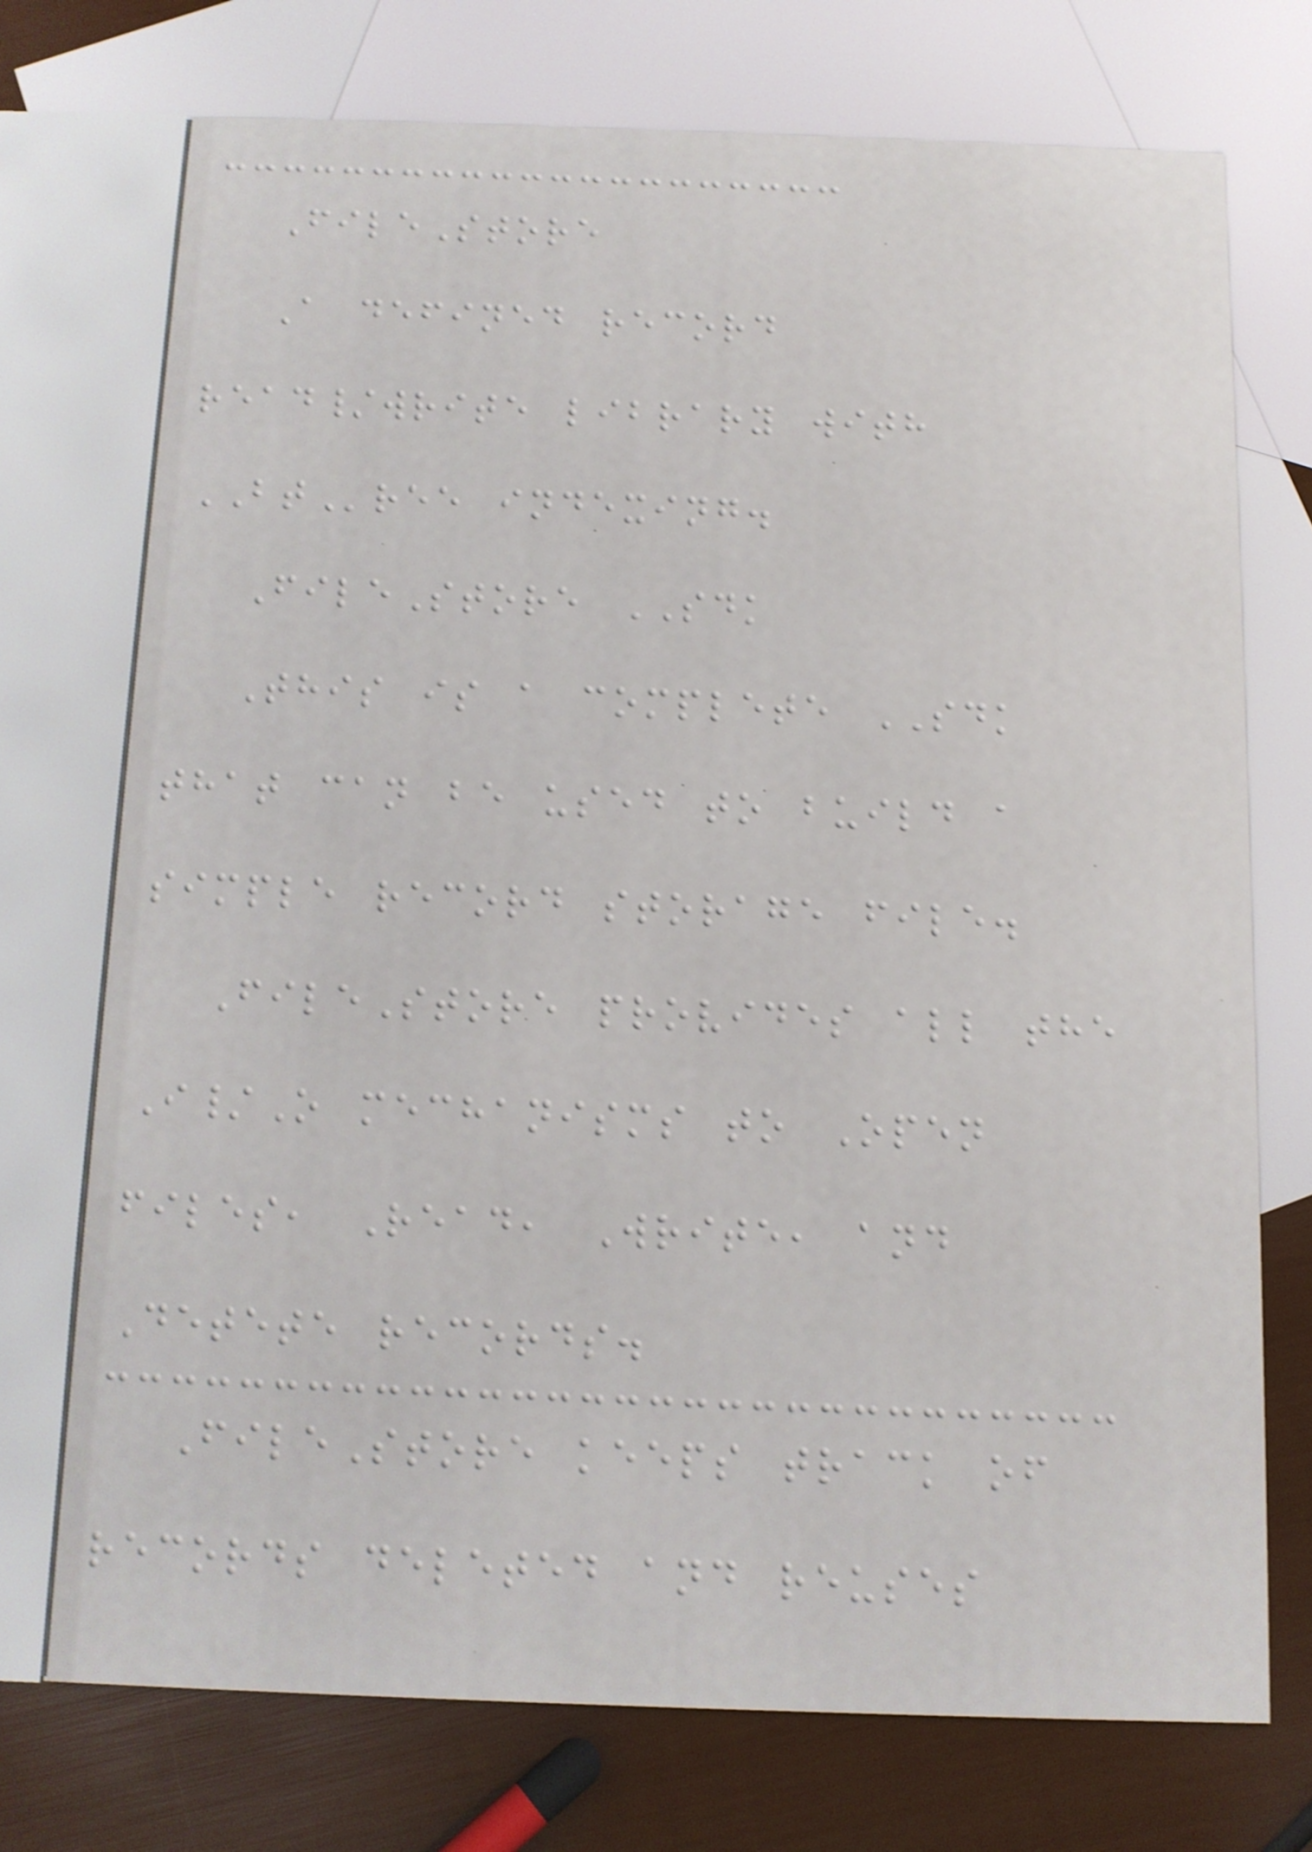FileStore
A defined record
read/write library with
BTree indexing.
FileStore SDK
This is a complete SDK
that can be used to build a
simple record storage file.
FileStore provides all the
I/O mechanisms to Open
files, Read, Write, and
Detete records.
FileStore keeps track of
records deleted and reuses
